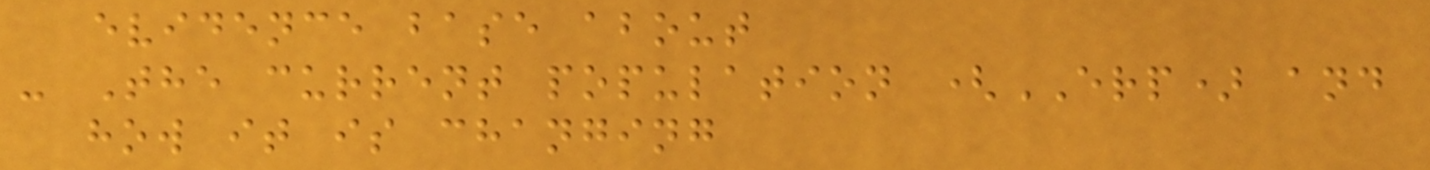evidence base about
- The current population (ERP) and
how it is changing
